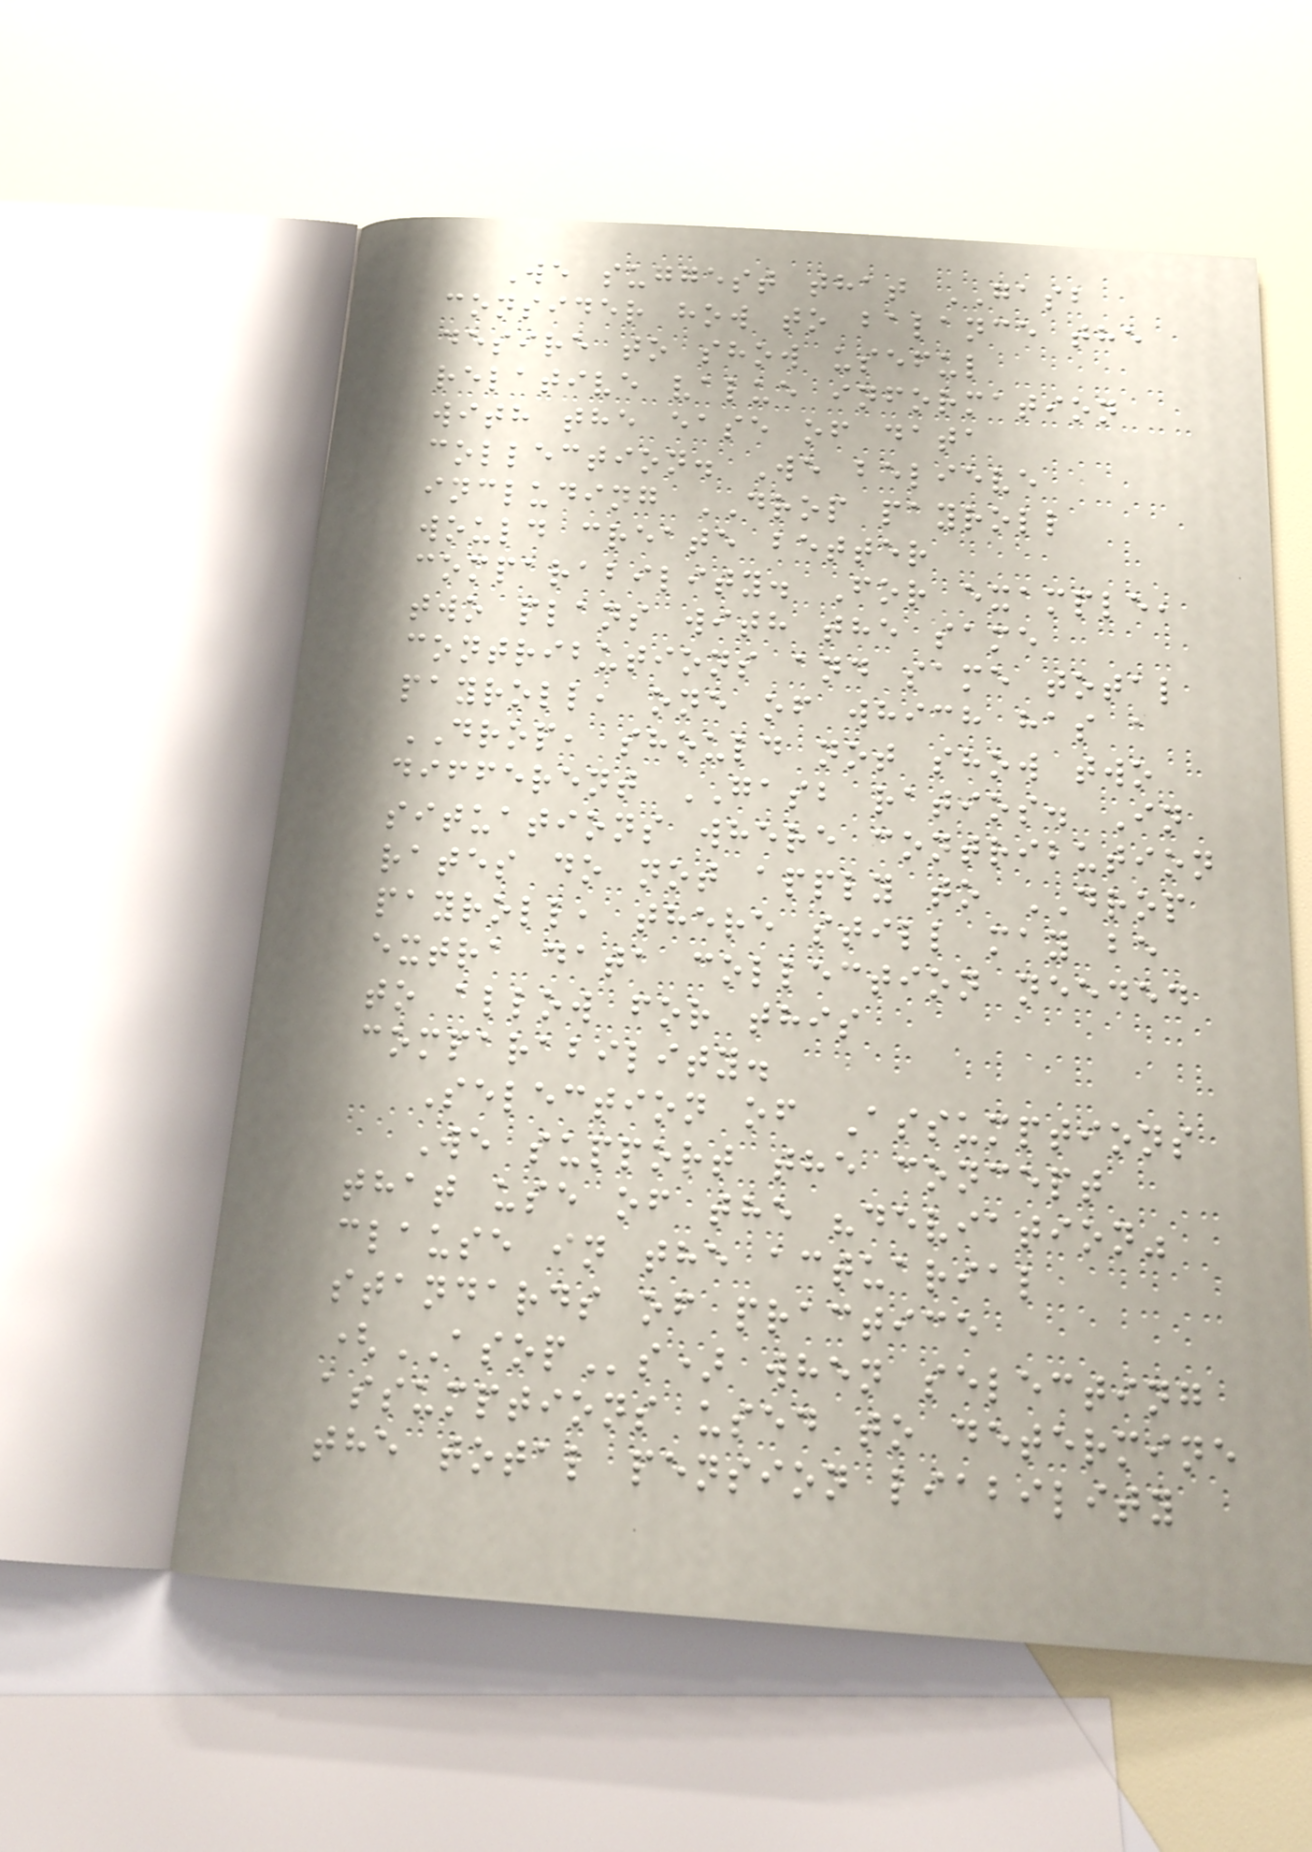We suggest that GASB
consider how to balance the
desire to show useful
relative value information
with the ease of data
collection. We believe
including DROP payroll
would create better
comparability. For example,
two plans with the same
contributions and same total
payroll, one of which has a
DROP, should not show two
different GASB ratios. In
situations where contribution
rates do not apply to DROP
payroll, there still may be
extra data collection needed
to allow for this
comparability.
Selection of Assumptions
We support the concept
that use of the "deviation"
clause in the actuarial
standards of practice
(ASOPs) when selecting
assumptions used to determine
the total pension liability
